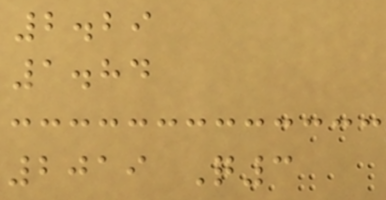2.29
1.84
2019 Q3
